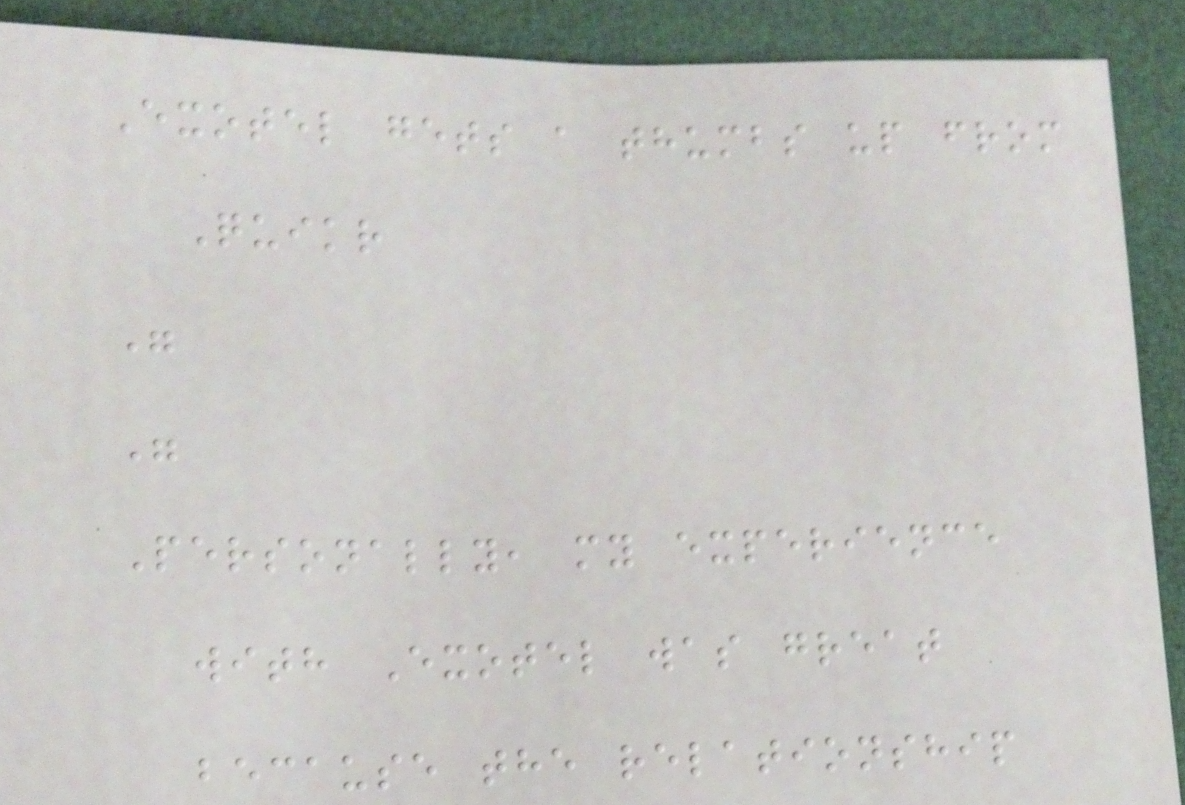Exotel gets a thumbs up from
Quikr
"
"
Personally, my experience
with Exotel was great
because the relationship
